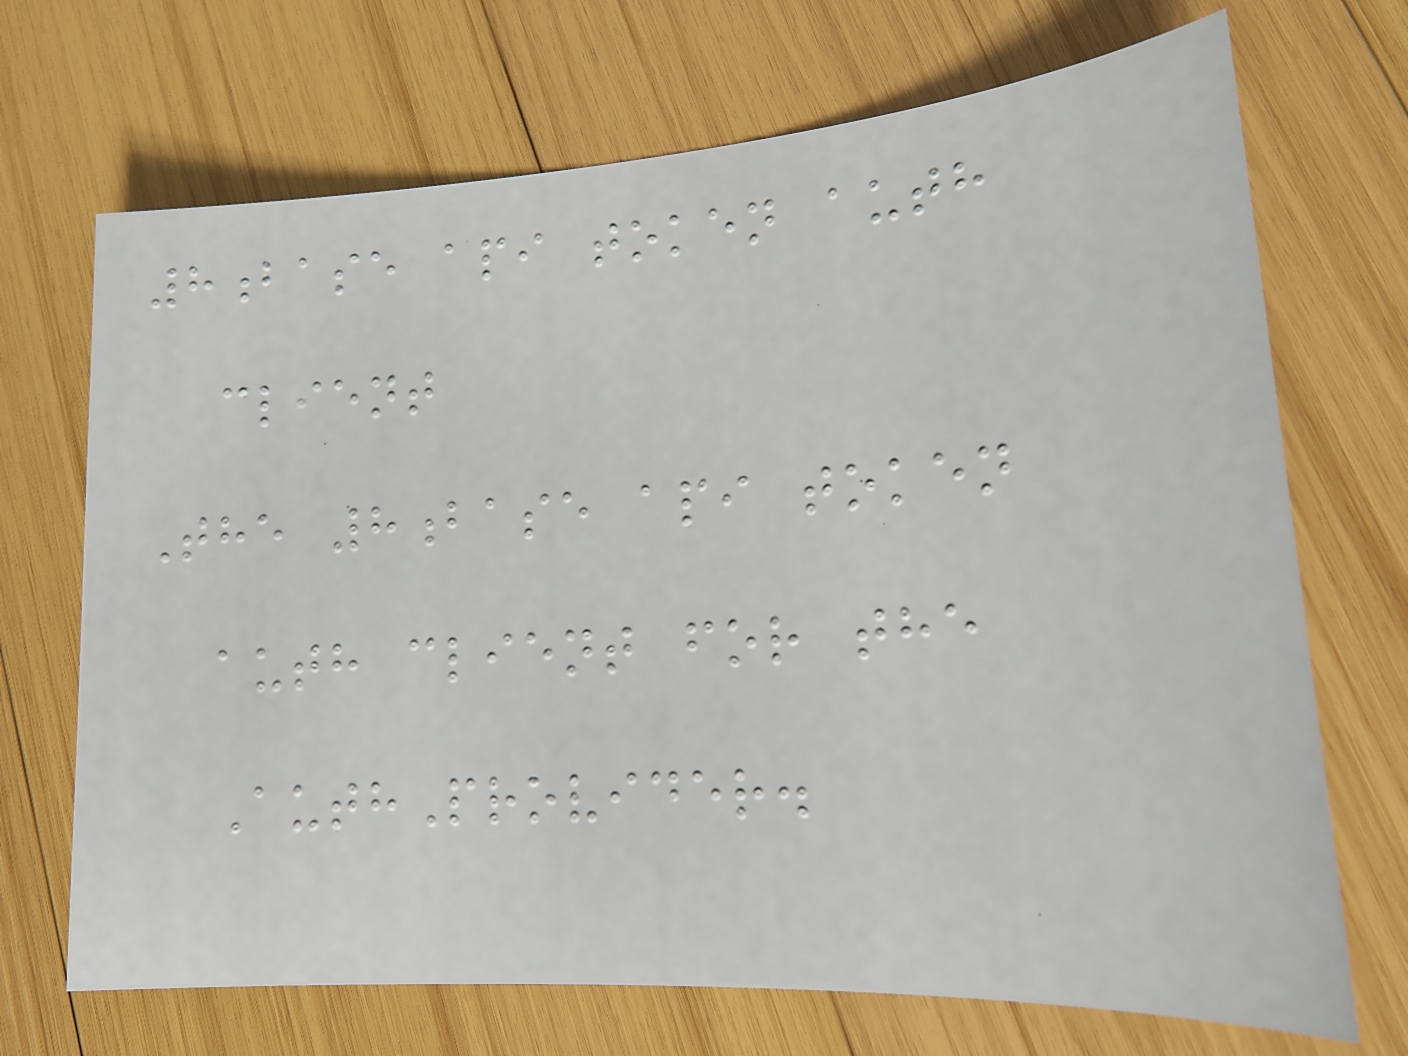8base api token auth
client
The 8base api token
auth client for the
AuthProvider.
